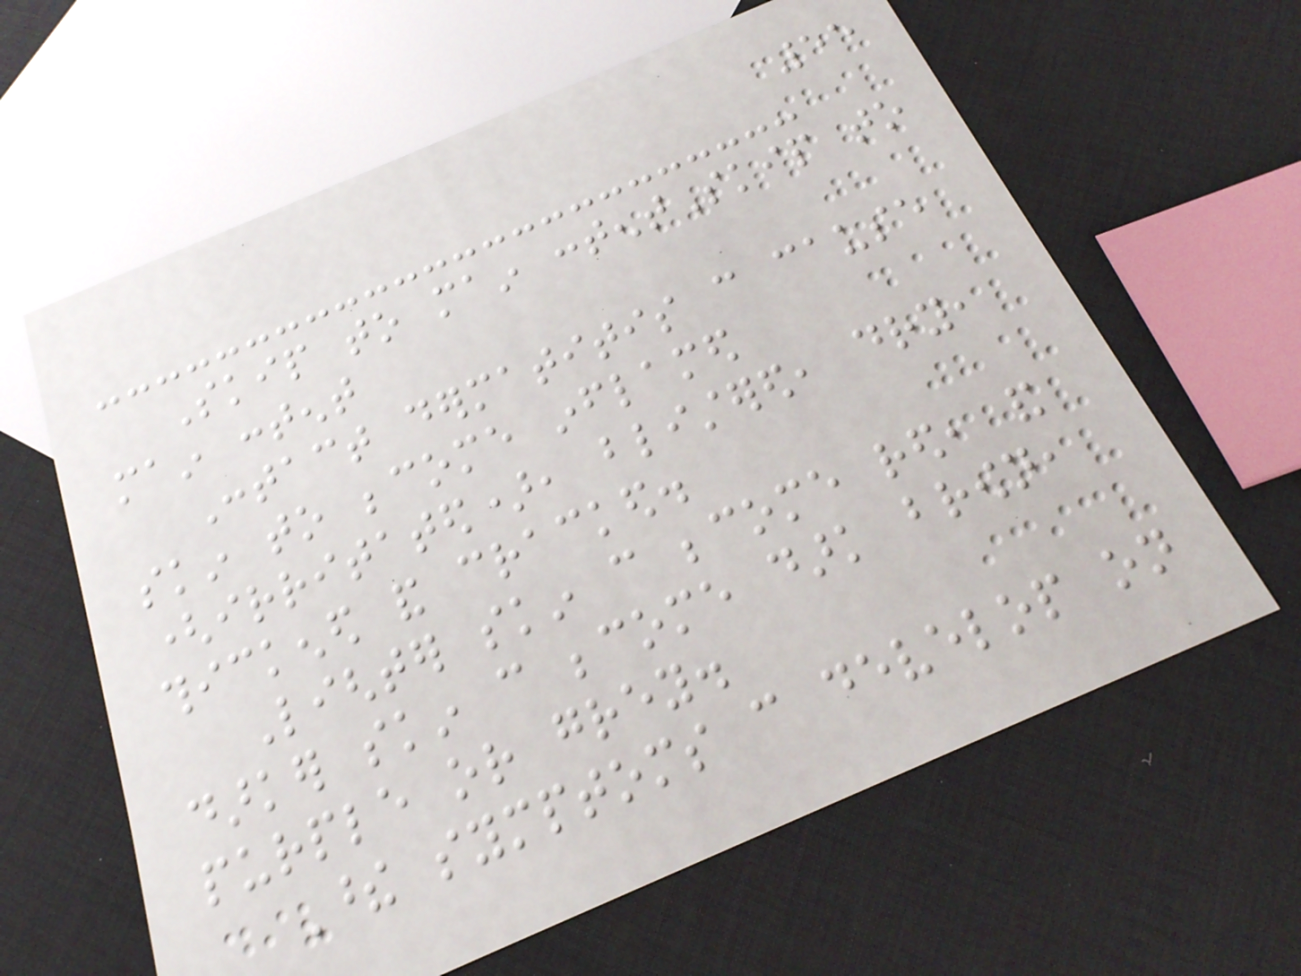55
Skip to main contentSkip to
main content
Contact dermatitis can cause
skin to become inflamed
(irritated), blistered, dry,
thickened and cracked.
Lighter skin can become red, and
darker skin can become dark brown,
purple or grey.
These symptoms can develop on
